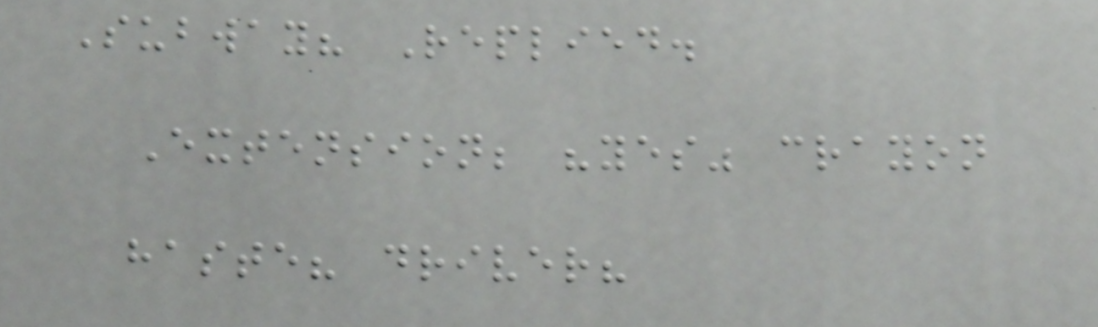Subway? Replied.
Extension; "yes" crayon
haste? driver?
